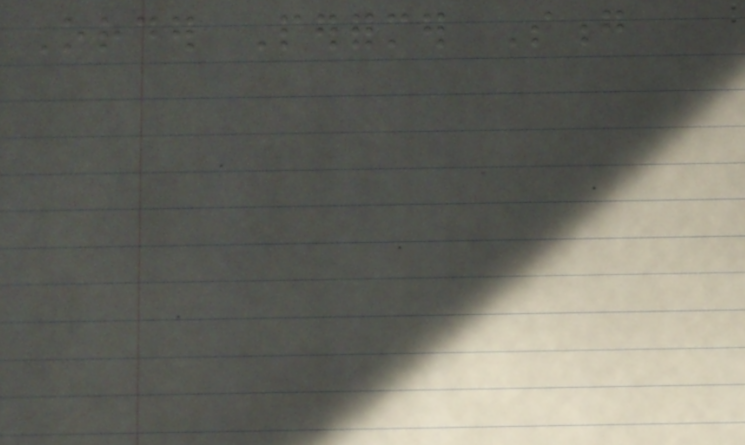Order Performer Song
